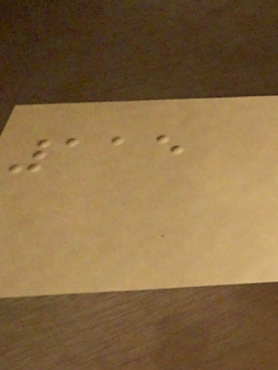115
